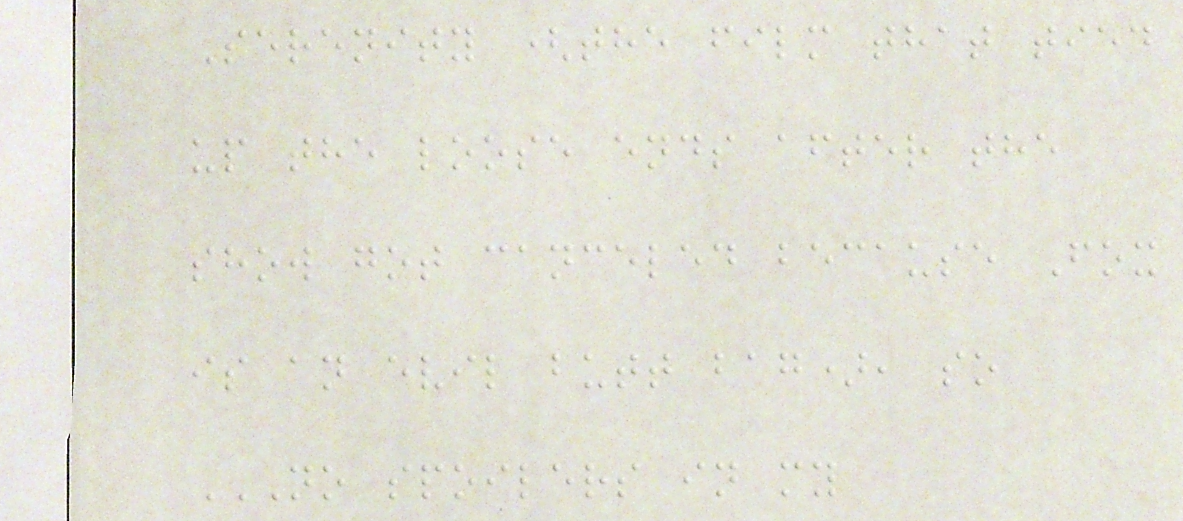Serenity (the film that tied
up the loose ends after the
show got canceled because Fox
is an evil butt bag), so
NO SPOILERS IN MY
